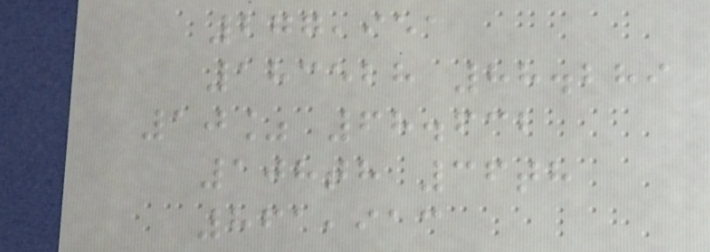277,951
183528 88.289
10% 68.632
108th 36th
861,913
